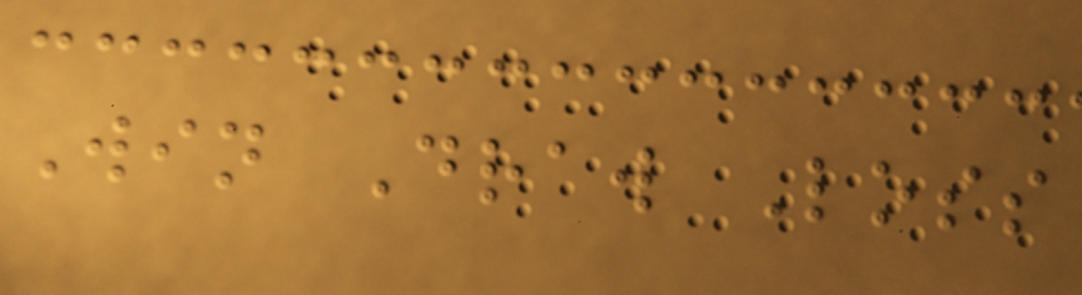Win Draw Loss
